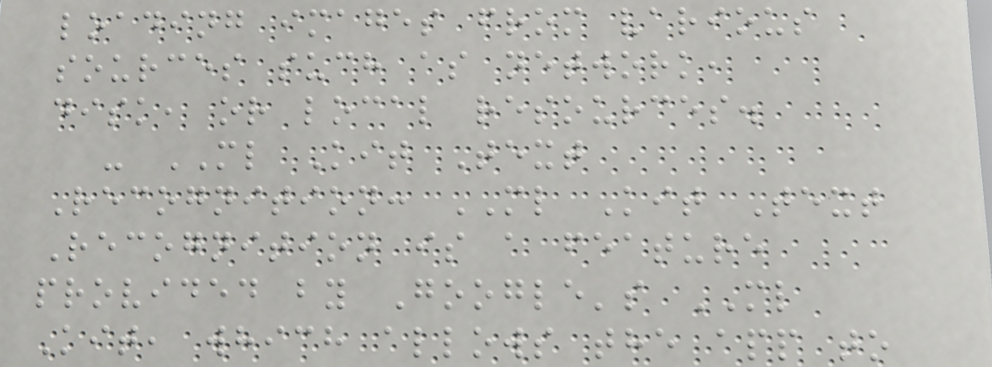loading images from various
sources such as network,
disk, or local resources.
- ML Kit Text
Recognition: ML Kit Text
Recognition is a feature
provided by Google's ML
Kit, which allows the app to
